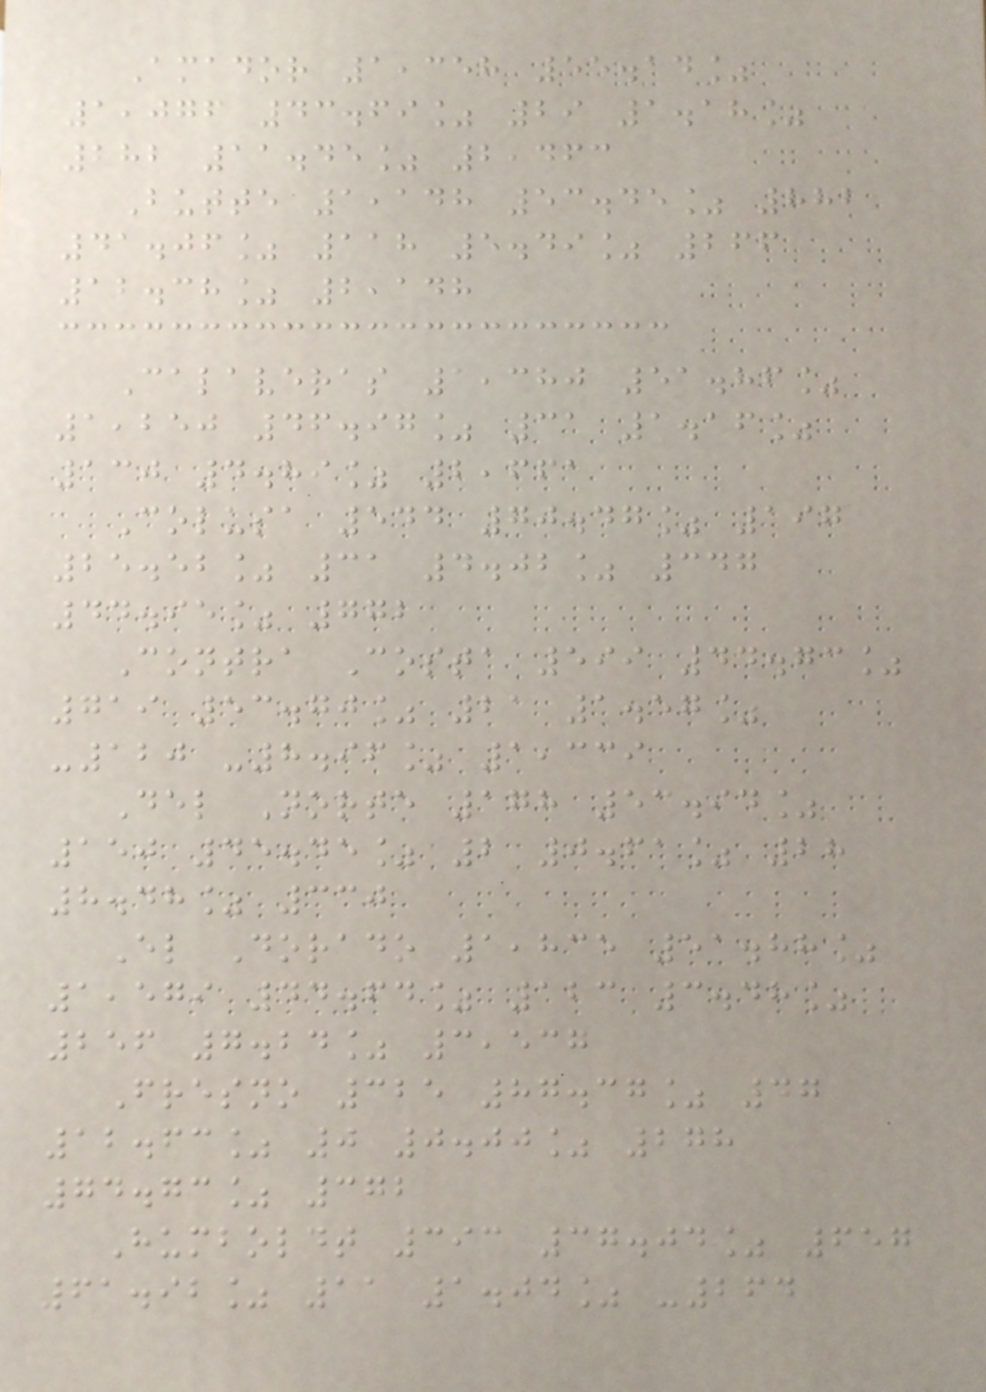Amador 1,358 55.14%
1,076 43.69% 29 1.18%
282 11.45% 2,463
Butte 1,148 53.45% 882
41.06% 118 5.49% 266
12.38% 2,148
Calaveras 1,380 51.86%
1,250 46.97% 31 1.16%
130 4.89% 2,661
Colusa 544 70.47% 197
25.52% 31 4.02% 347
44.95% 772
Contra Costa 599 44.73%
719 53.70% 21 1.57%
-120 -8.96% 1,339
Del Norte 178 53.94%
150 45.45% 2 0.61% 28
8.48% 330
El Dorado 1,835 51.88%
1,579 44.64% 123 3.48%
256 7.24% 3,537
Fresno 325 87.37% 47
12.63% 0 0.00% 278
74.73% 372
Humboldt 393 37.04% 657
61.92% 11 1.04% -264
